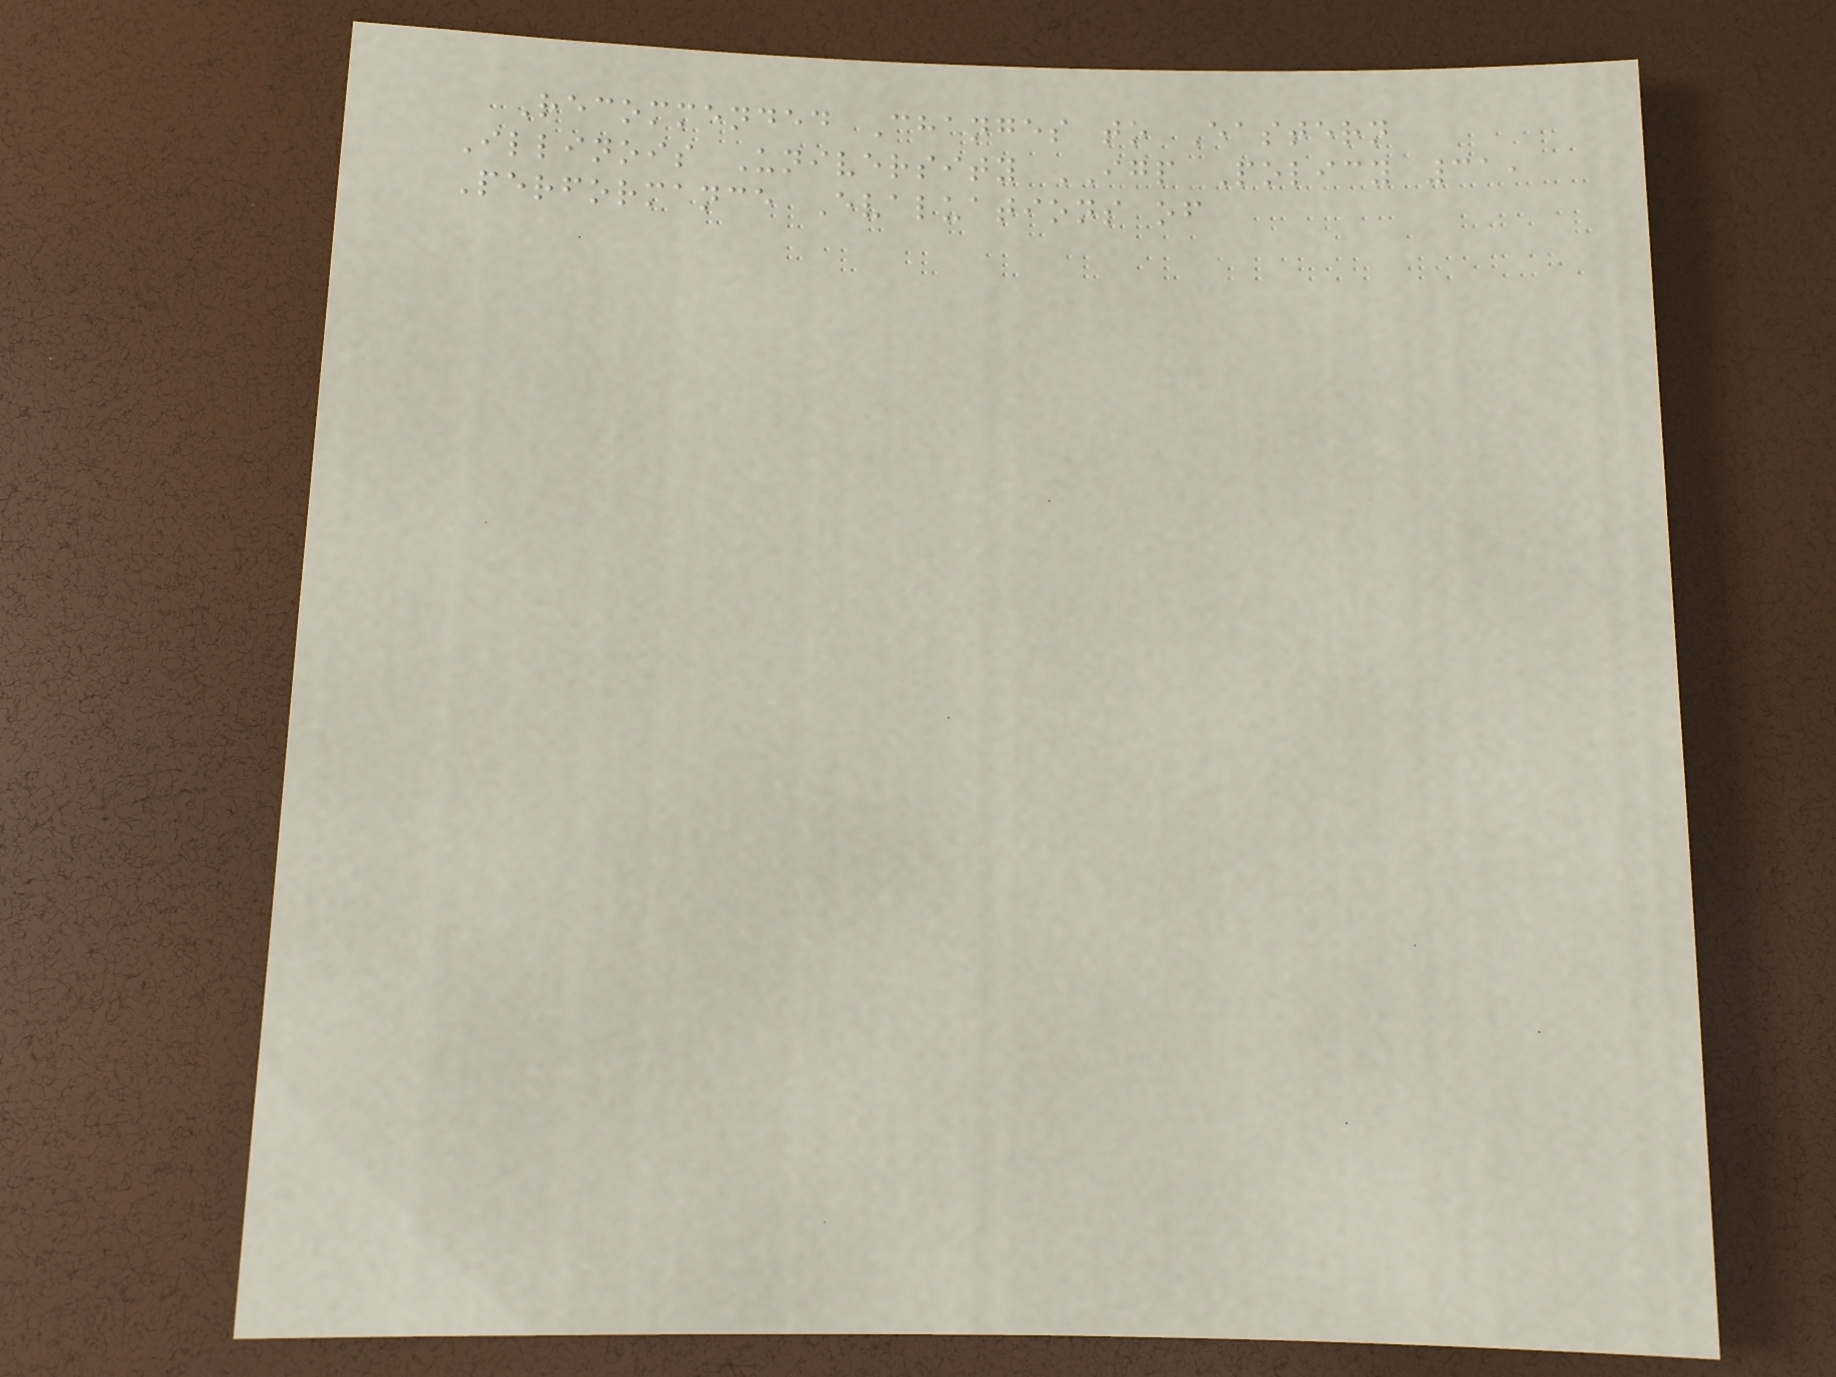Recommended Changes to Eastern
Illinois University IGP Policy 31,
Performance Evaluations of
